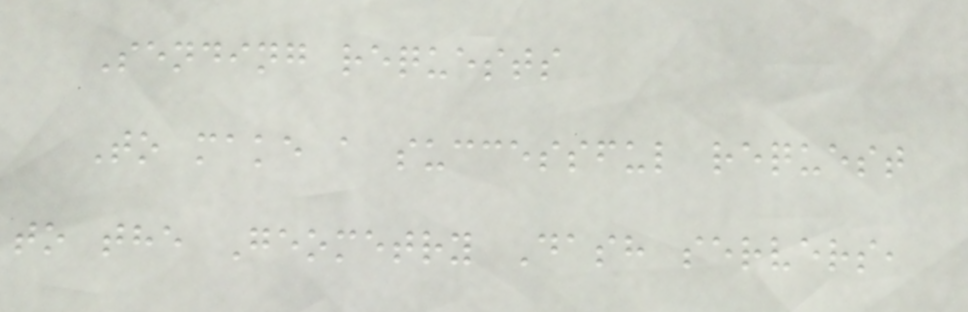Sending requests
To make a successful request
to the Geometry Dash servers,
